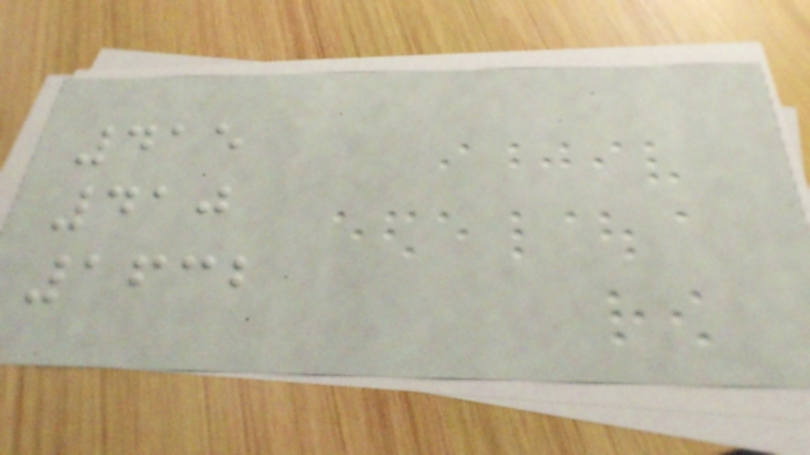415
410
1632
